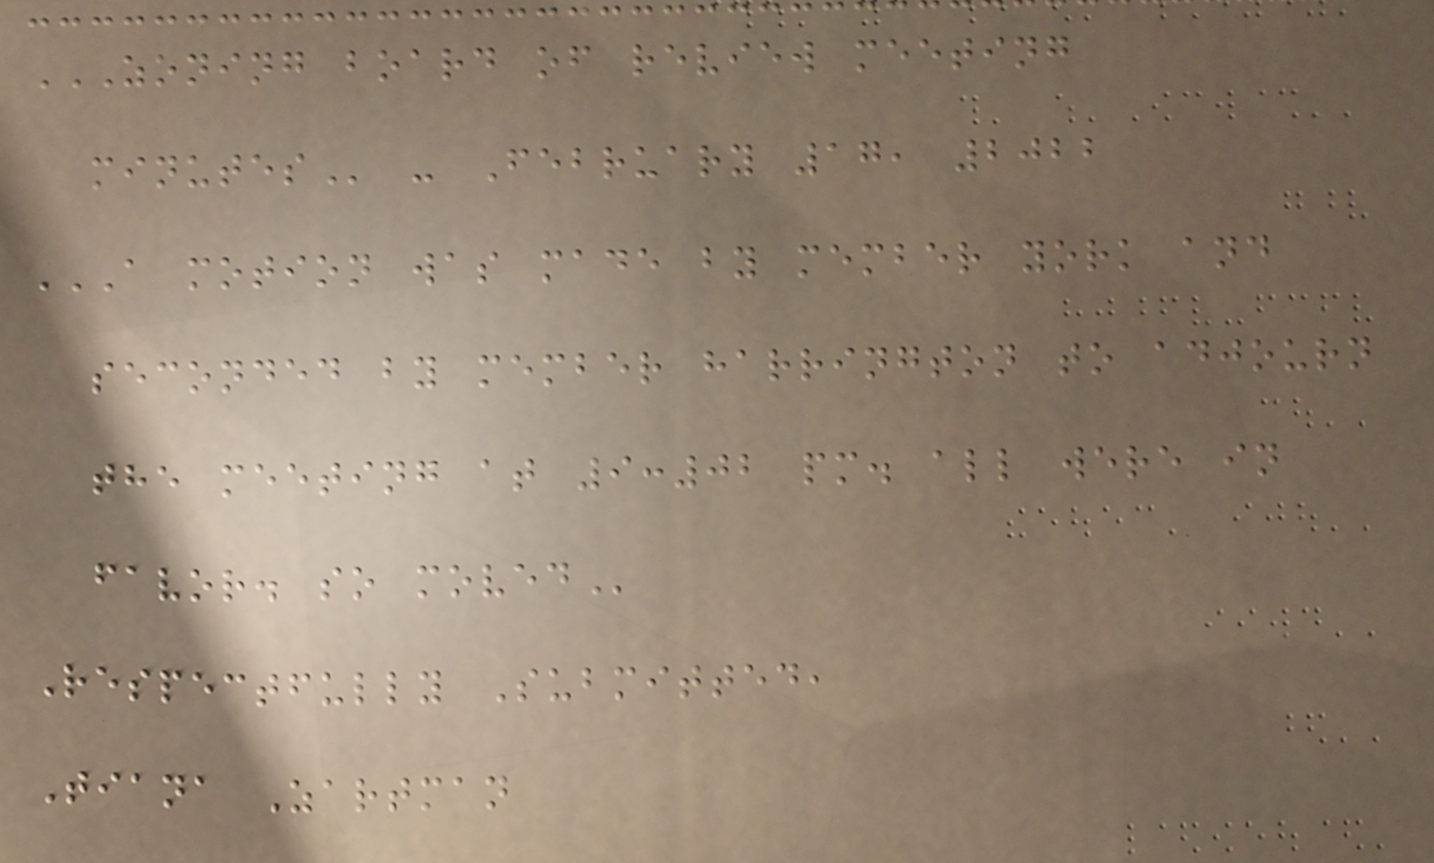ZONING BOARD OF REVIEW MEETING
MINUTES - February 17, 2022
A MOTION WAS MADE BY MEMBER YORK AND
SECONDED BY MEMBER HARRINGTON TO ADJOURN
THE MEETING AT 9:02 PM. ALL WERE IN
FAVOR. SO MOVED
Respectfully Submitted,
Tiana Zartman
